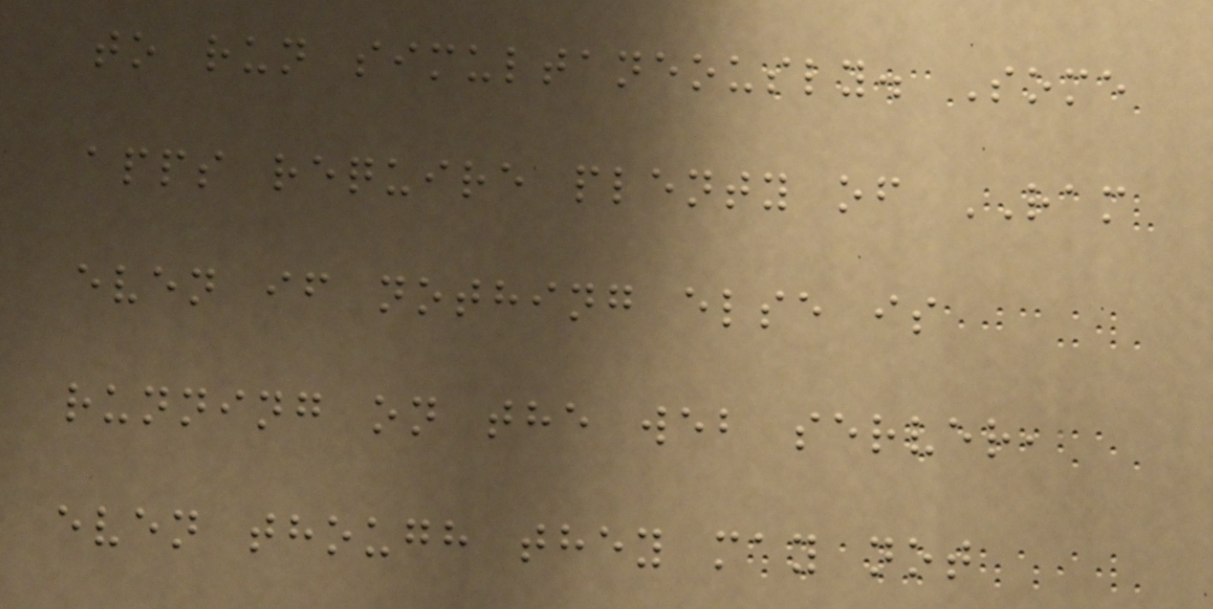to run simultaneously. Some
apps require plenty of RAM
even if nothing else is
running on the web server,
even though they may not
